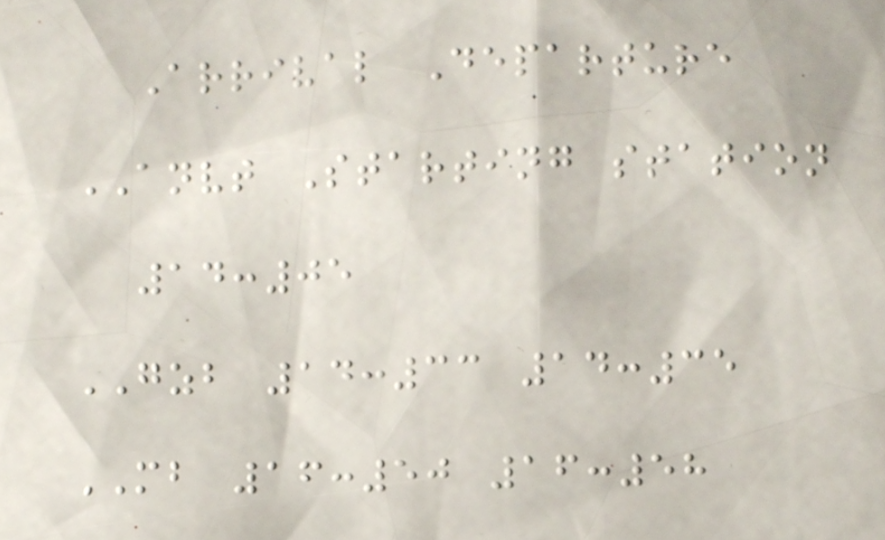Arrival Departure
ANVT Starting station
14:05
GZB 14:33 14:35
MB 16:50 16:58
